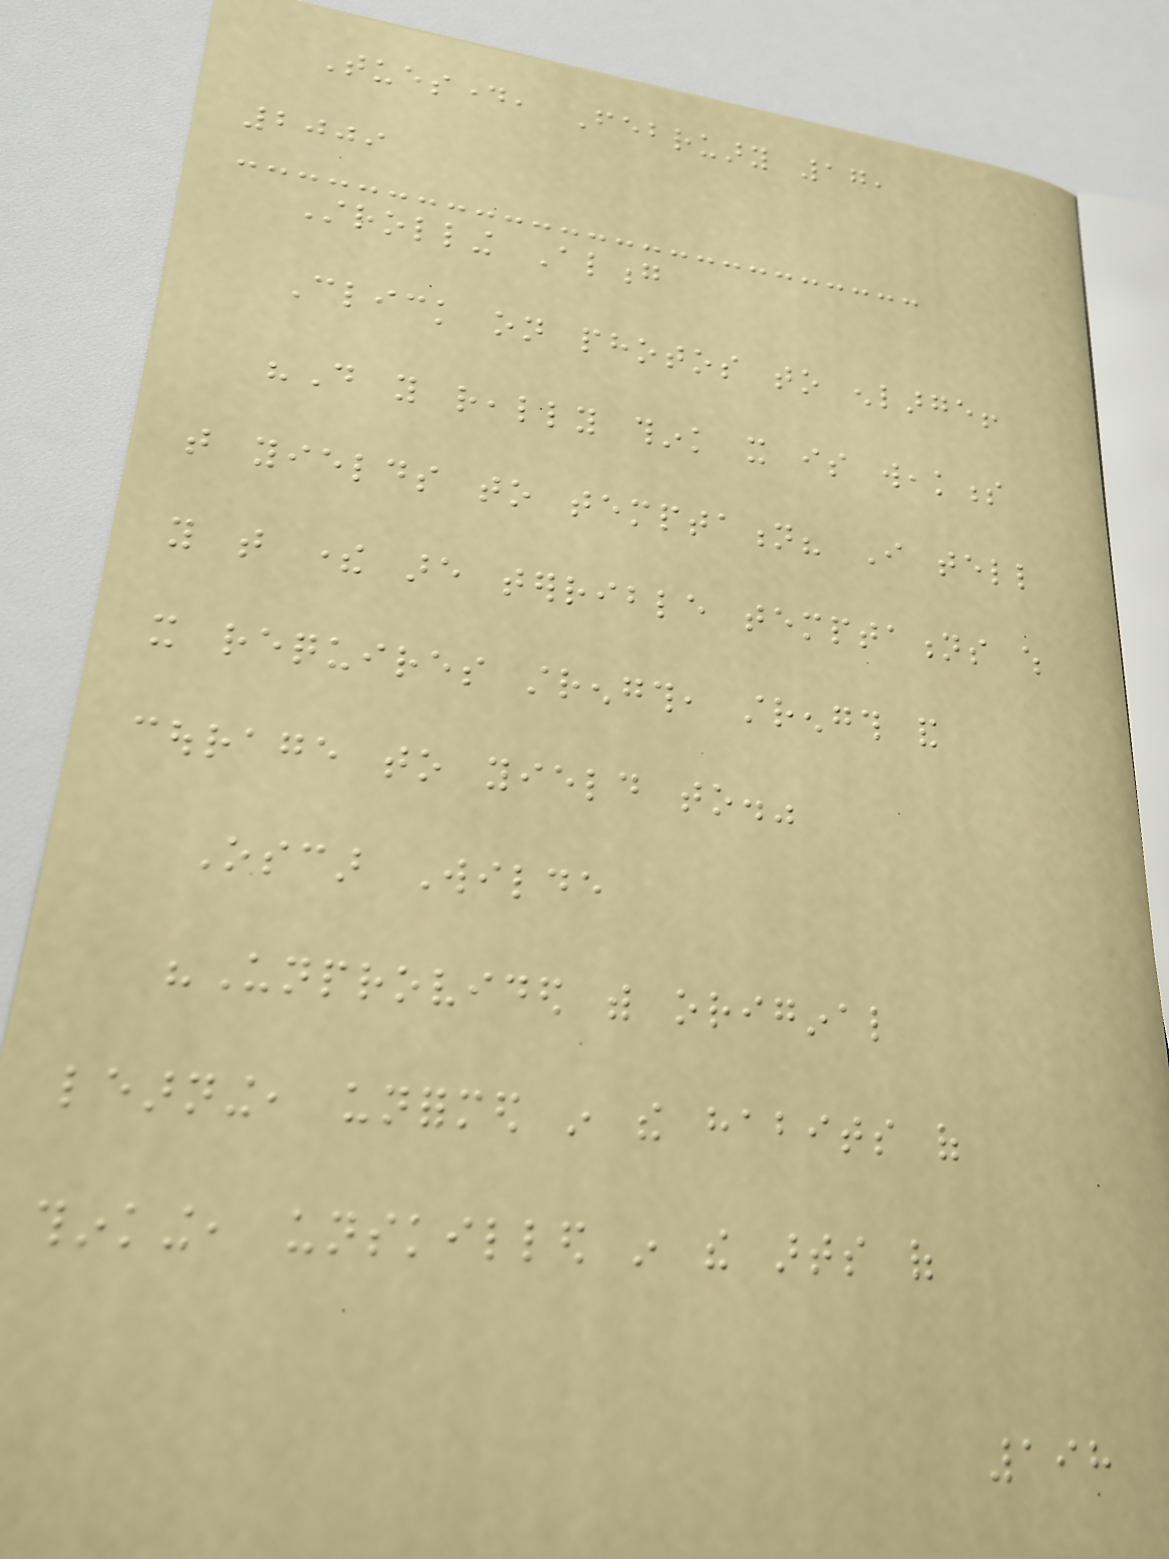Tuesday, February 17,
2009
Strolling Along
Click on photos to enlarge!
"Do you really think it is weakness
that yields to temptation? I tell
you that there are terrible temptations which
it requires strength, strength and
courage to yield to."
Oscar Wilde
"Unprovided with original
learning, unformed in the habits of
thinking, unskilled in the arts of
198
